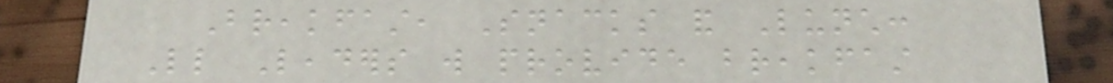Breakfast, Snacks and Lunch:
Little Leaders will provide breakfast
